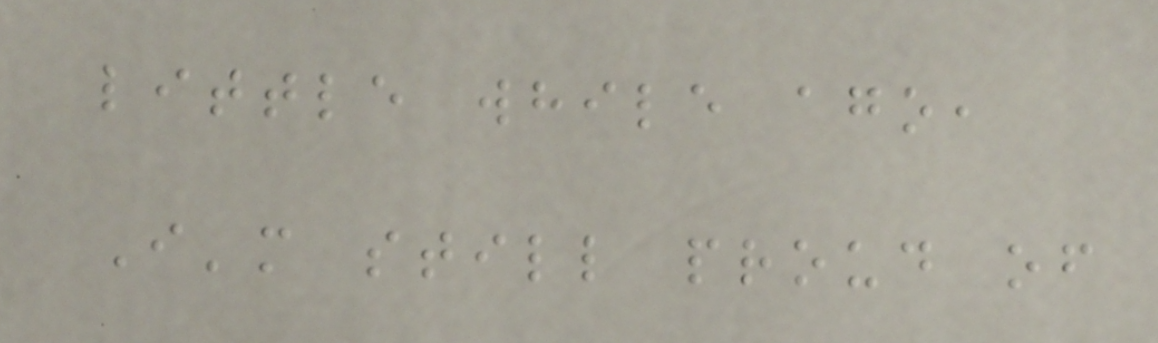little while ago,
I'm still proud of
